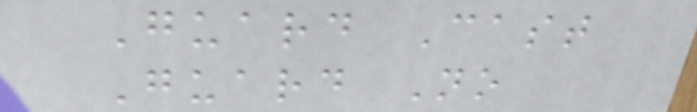Guard Cast
Guard No
